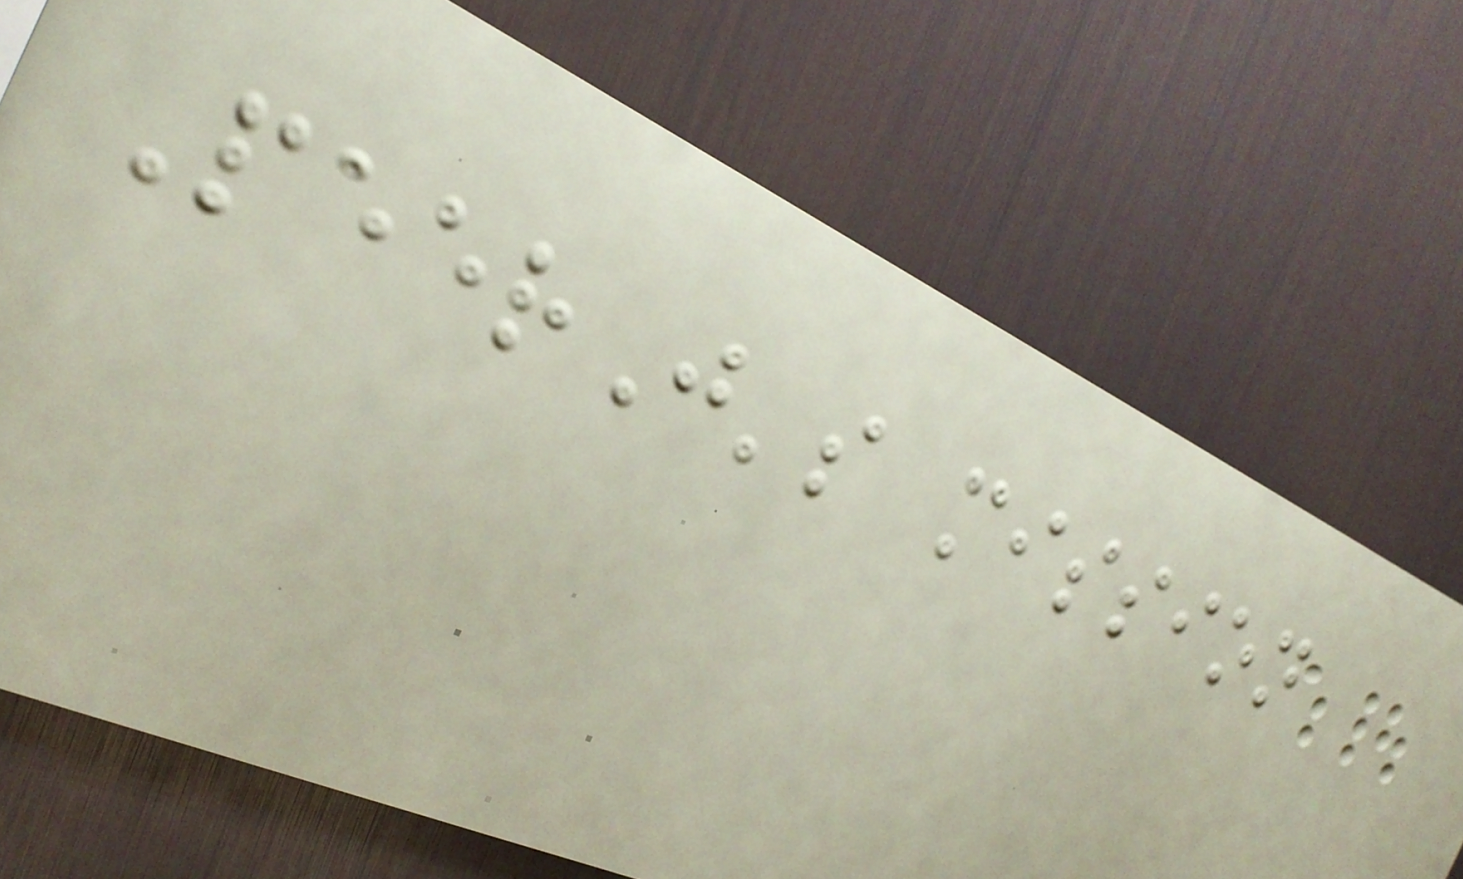PeerJ's mission
